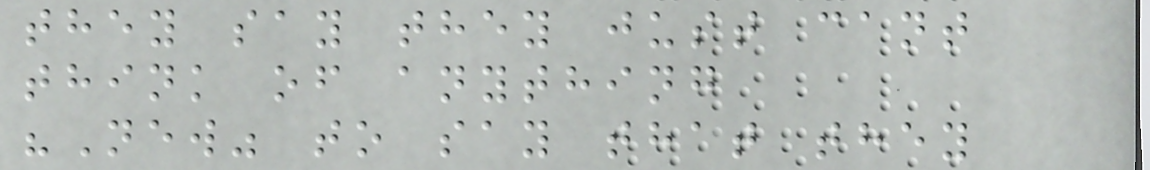they say they just cant
think of anything
"New" to say that they
